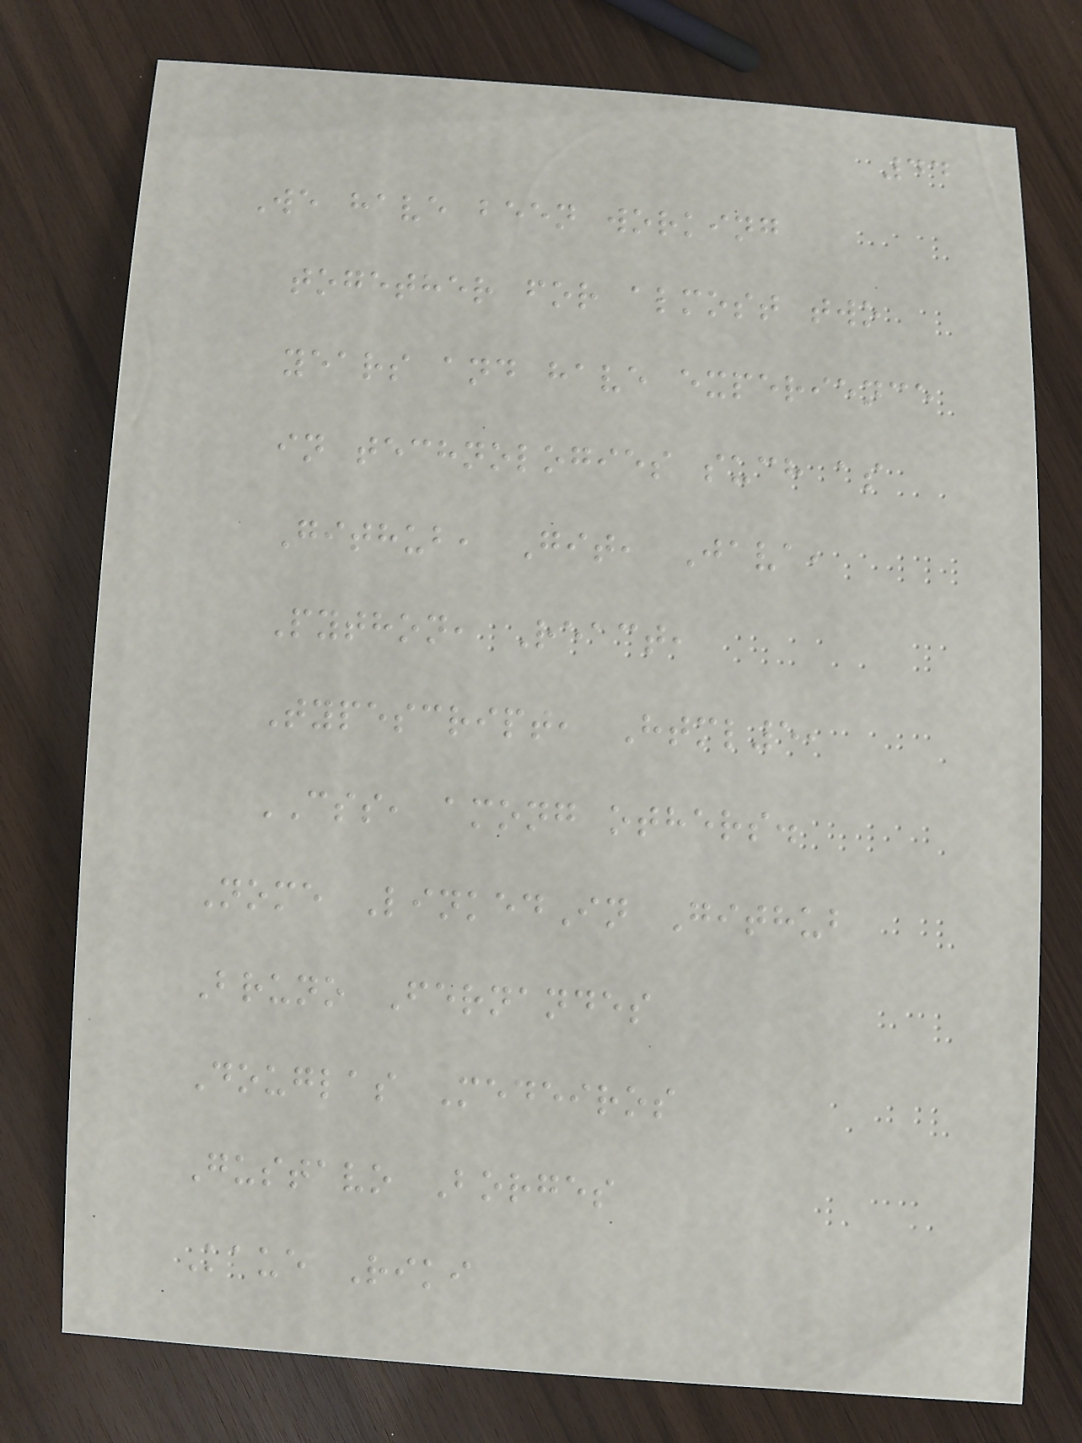44
We have been working
together for almost two
years and have experience
in technologies such as
Github, Git, Java,
Python, React,
Typescript, Html5,
CSS, among others.
Nome LinkedIn Github
Bruno Fernandes
Douglas Medeiros
Gustavo Borges
Kaue Riki
